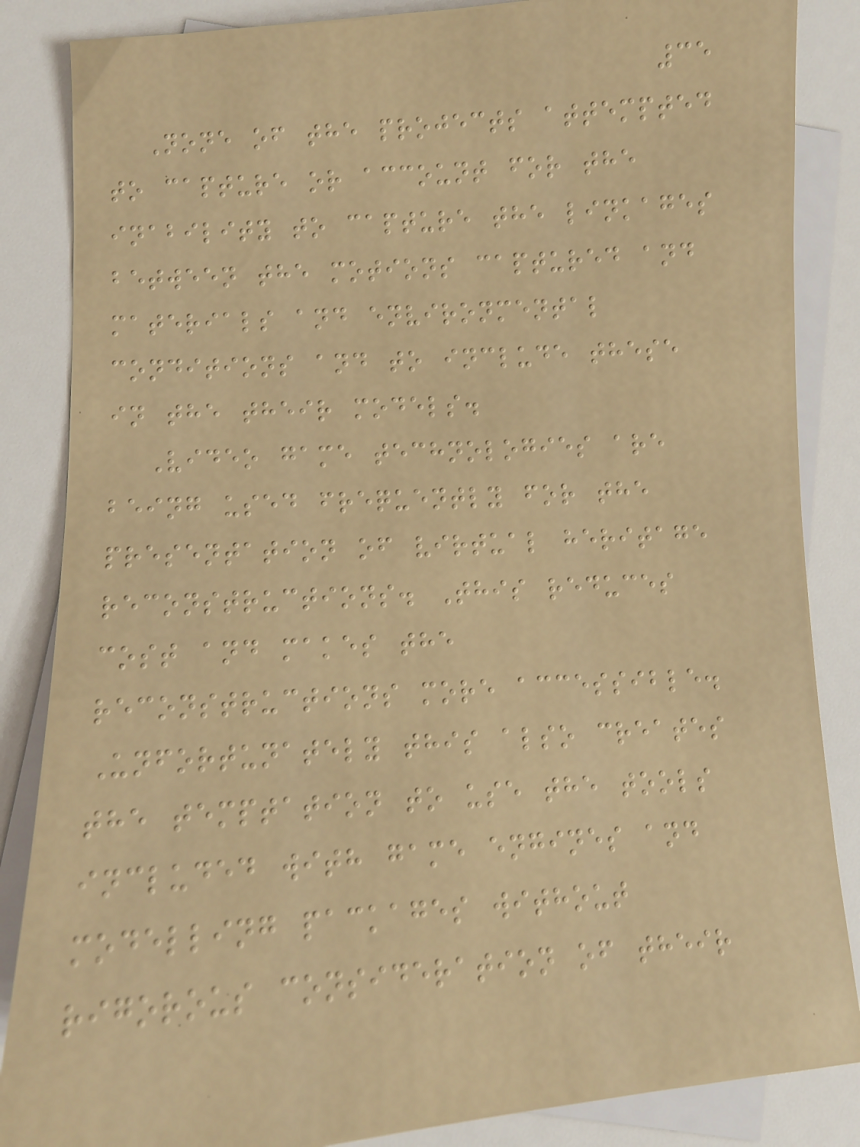35
None of the projects attempted
to capture or account for the
inability to capture the linkages
between the motions captured and
materials and environmental
conditions and to include these
in the their models.
Video game technologies are
being used frequently for the
presentation of virtual heritage
reconstructions. This reduces
cost and makes the
reconstructions more accessible.
Unfortunately this also creates
the temptation to use the tools
included with game engines and
modelling packages without
rigorous consideration of their
